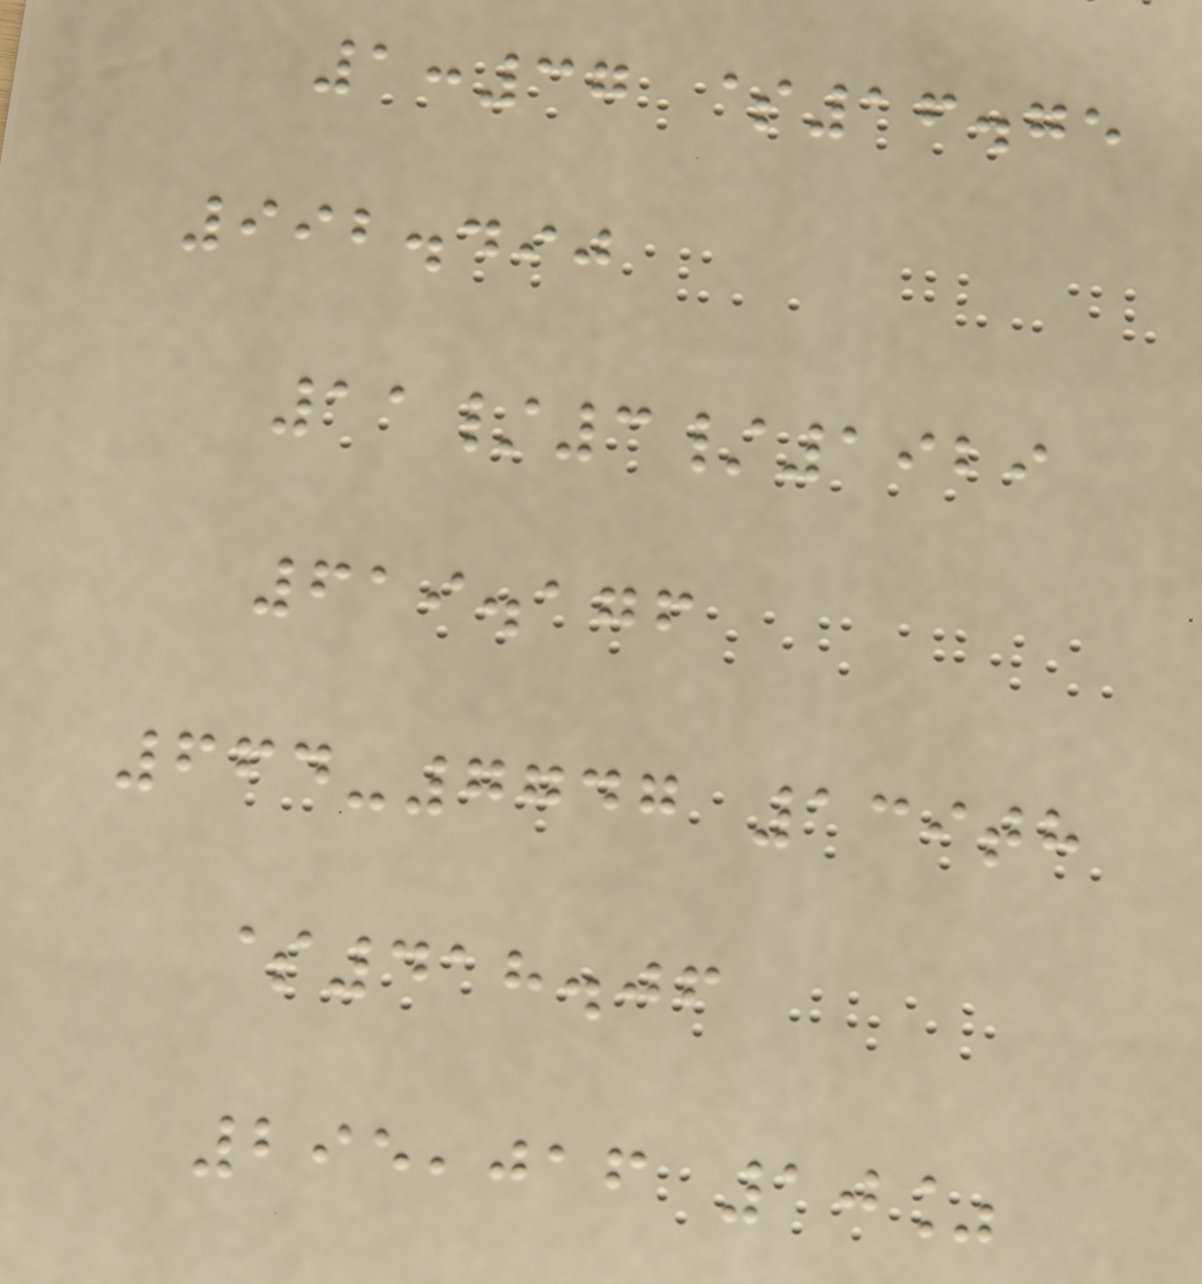1:37 $16.75
992.490
11/3/1929
619.176
664-7747 139th
$418.06
295,016 10%
